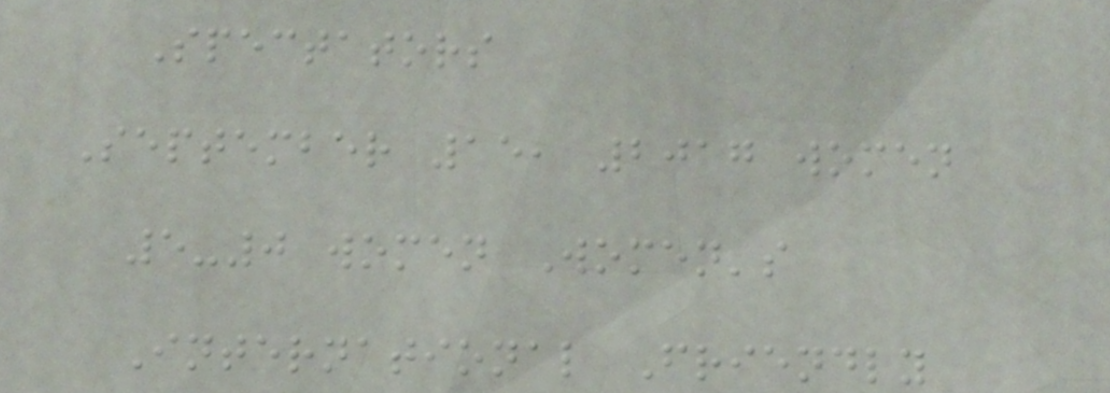Spectators
September 15, 2017 women
5-0 women Women's
International Friendly
